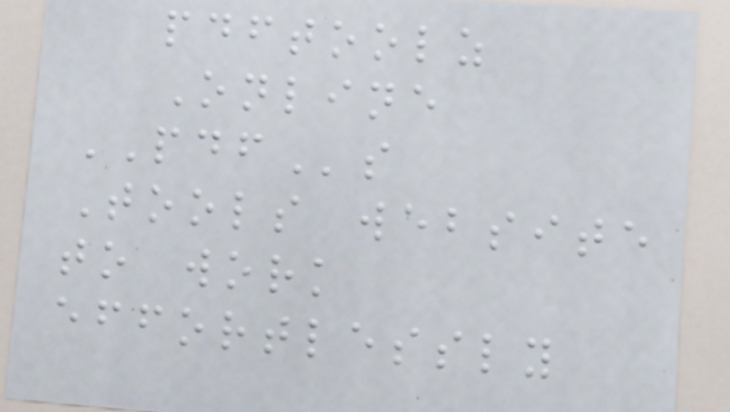pdftoolz
Online
PDFs
Tools website
to work
effortlessly
